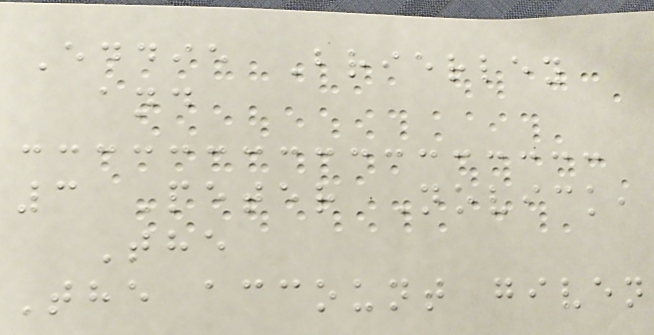Eddie Brierley
and
3 Peter Novick,
The
The account given
